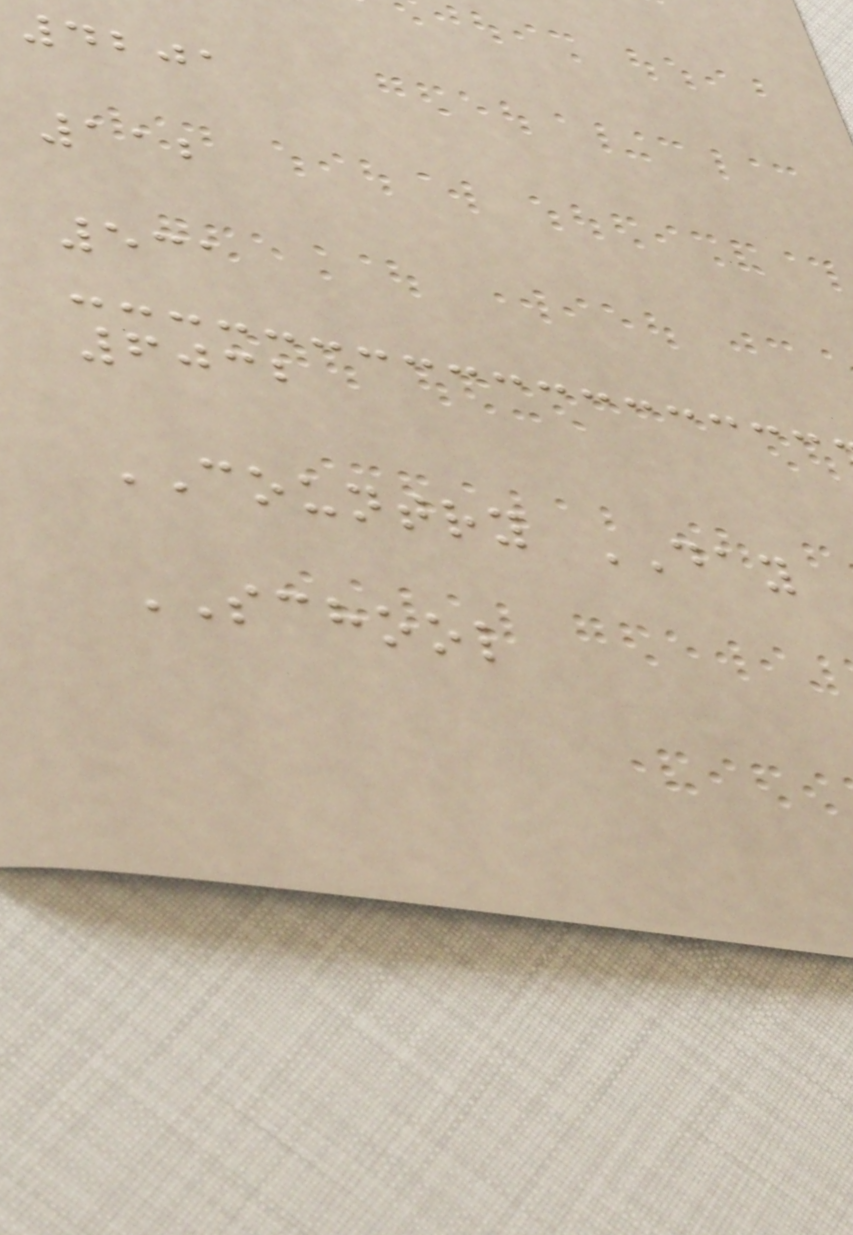4201
112
531
6032
COUNTRY DAY
SCHOOL
